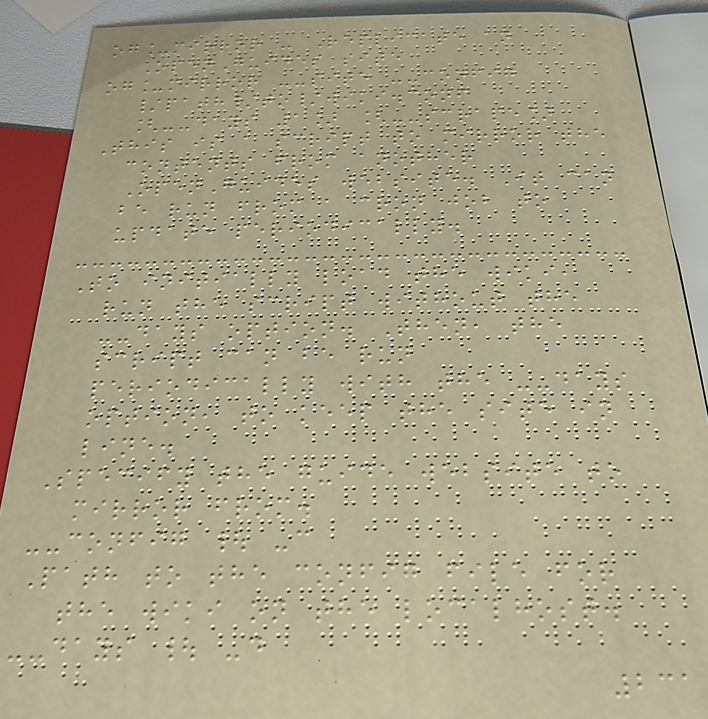og_mirror - Replicate an
OpenGuides site
og_mirror --site --config
/path/to/wiki.conf
[--days 1] [--scrape]
This is a script to mirror the
contents from another
OpenGuides website. It can
be run from a cron job to
update periodically.
To initially load the wiki,
run the script without the
--days option. Then, the
script can be run
periodically with the --days
option, to keep the site in
line.
Specify the guide website to
mirror from.
--config | -c
Path to the config file for
the wiki on the localhost.
--days | -d
231
